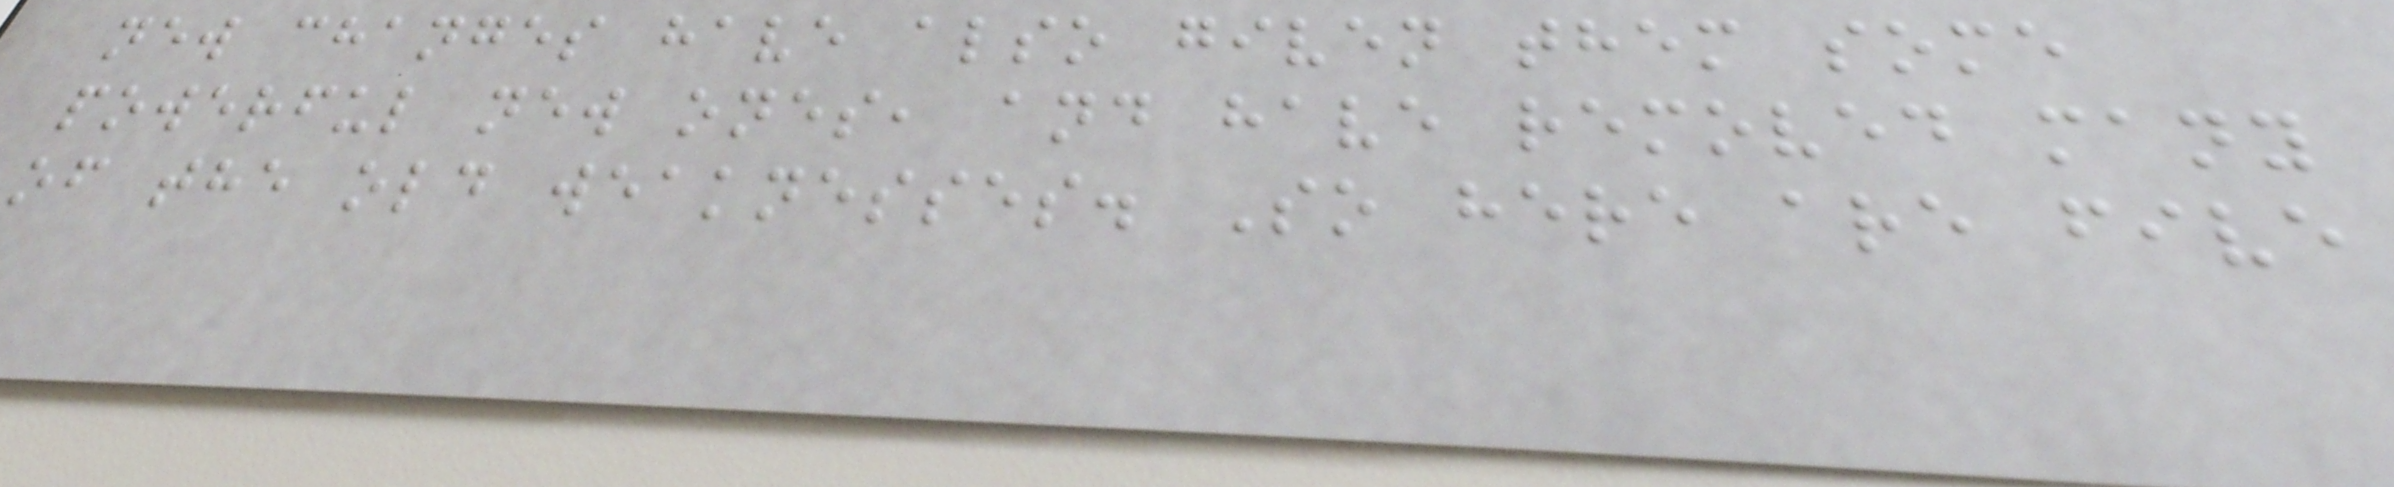new changes have also given them some
powerful new ones, and have removed many
of the old weaknesses. So here are five
